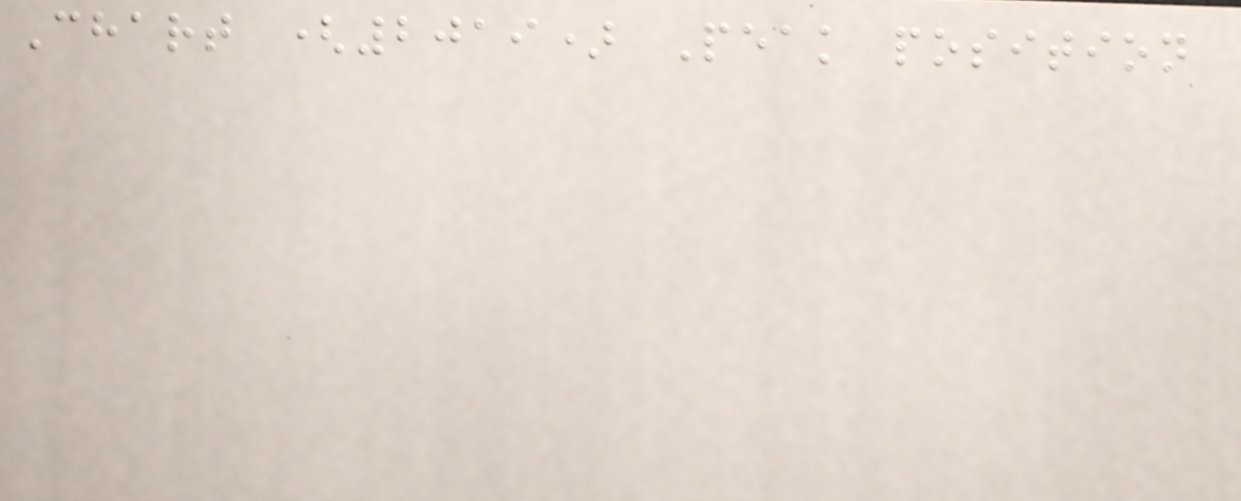Chart (2019) Peak position
